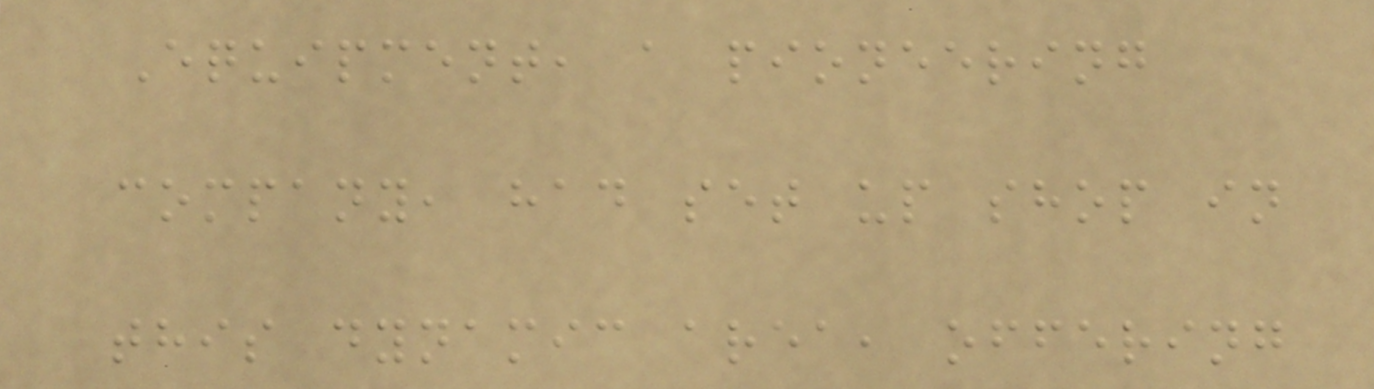Equipment, a pioneering
company, had set up shop in
this dynamic area, offering
